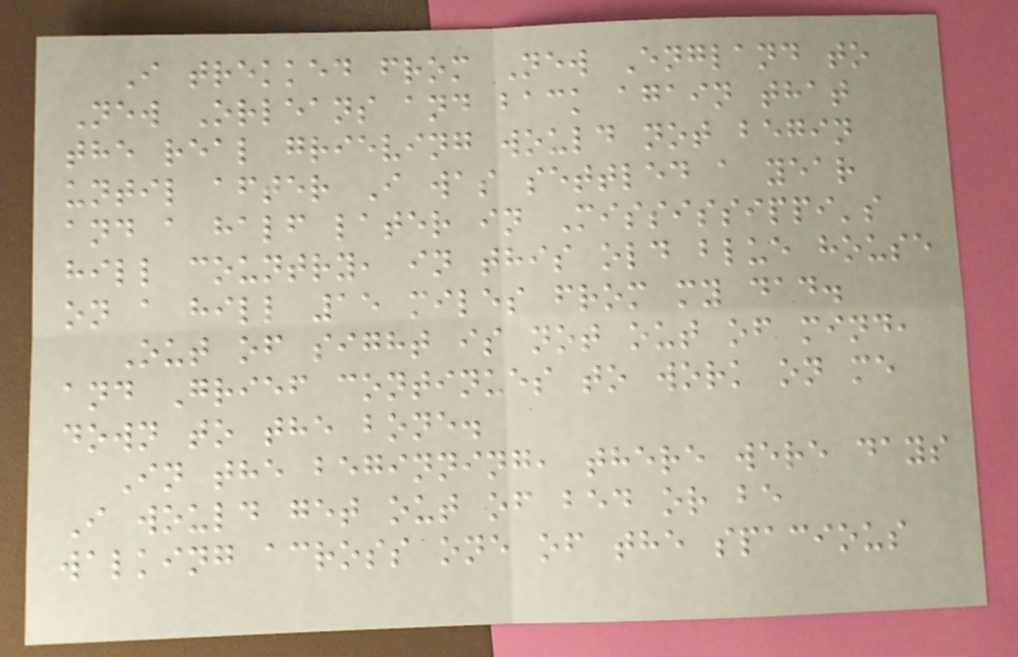I trekked from New England to
New Orleans and back again that
the real grieving would not begin
until after I was settled a year
and a half later in Mississippi's
hill country, in this old blue house
on a hill 15 miles from my dad.
Out of sight is not out of mind,
and Grief continues to work on me
down to the bone.
In the beginning, there were days
I would get out of bed or be
walking across one of the spacious
